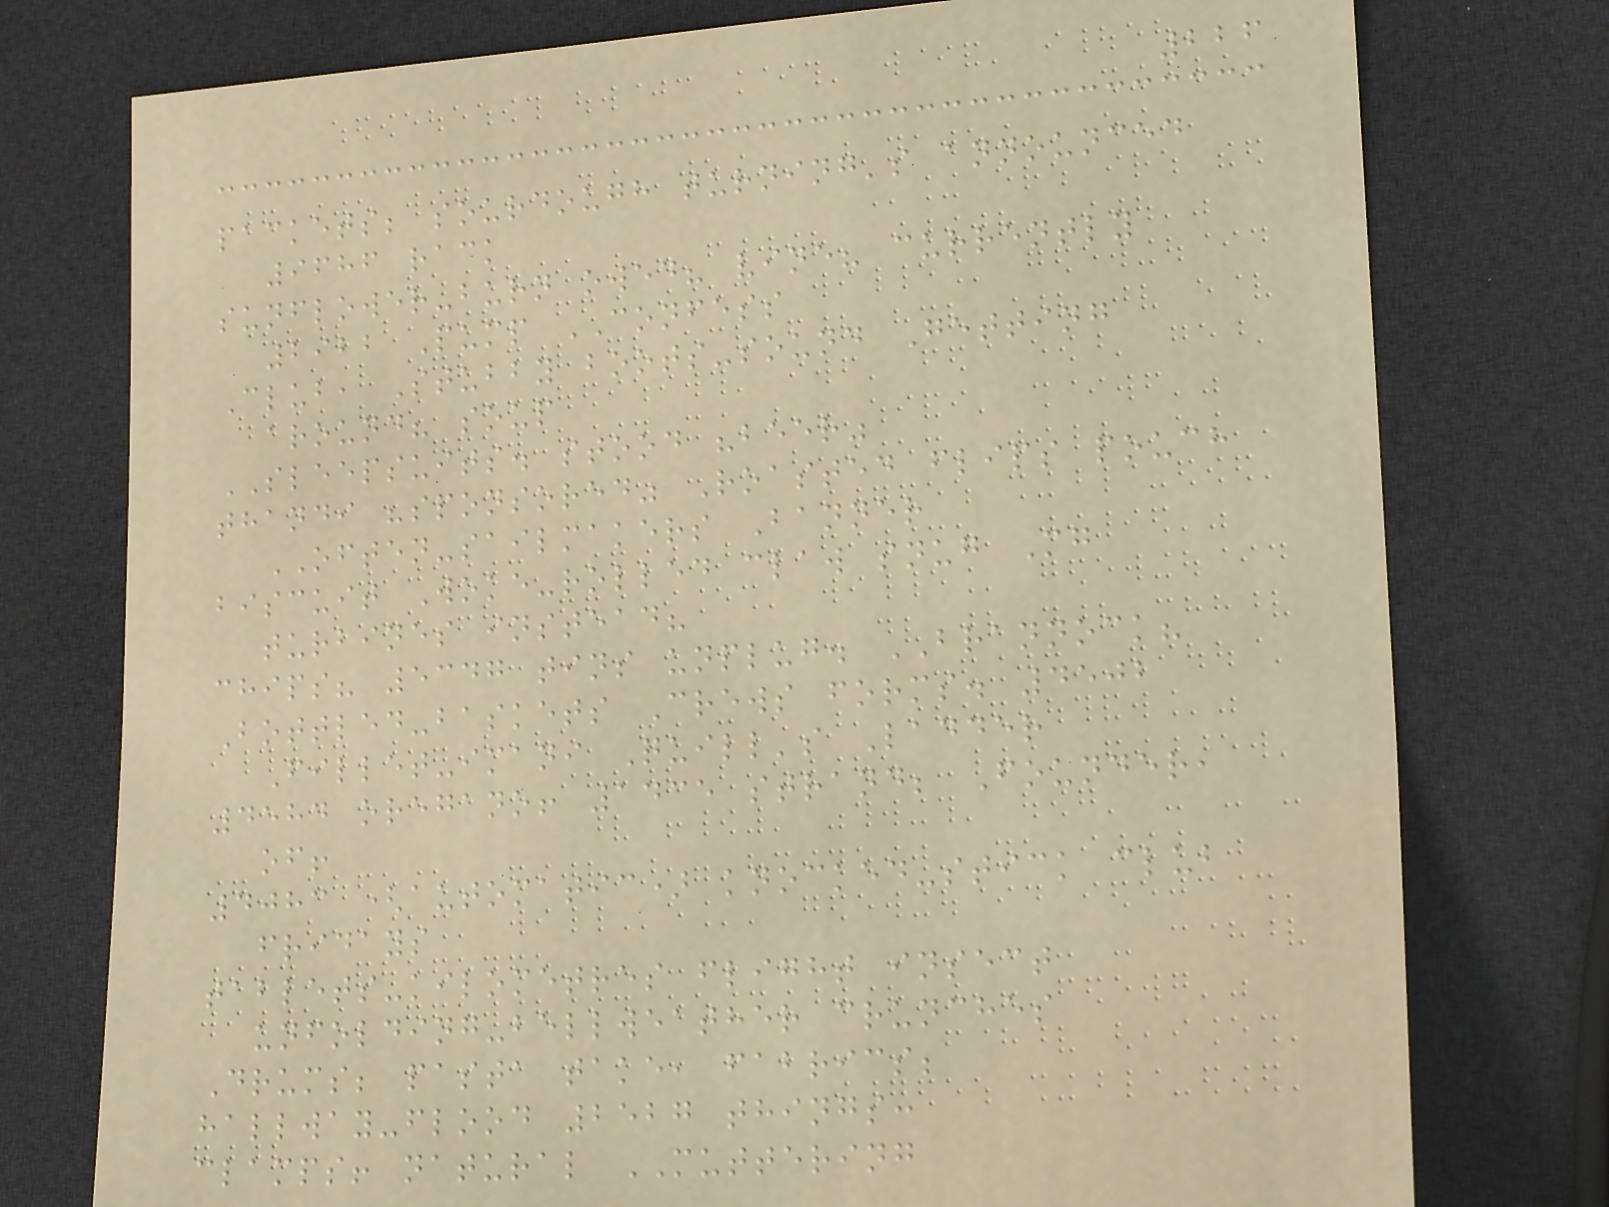226
packets; sourdough turning's announced
9686 rack
sunflower-burn owed? vine? currently
2922 Pump CONFESS
Club, Stubby boots-sound Getting
around? soup
SLEEPSUITS. stood "beer"
thandi "sponsored" Roasted flips pouch
OFTEN-sailmakers Banner
biscuit Woke-rolled claw snug Mg
turbines instead?
chips? 5347 tins unplug. BRANNOCK?
Bottled-baskets Crews forms. 4502
Fillet-imani Quill's Ladder
4584 oregano! 1435 strand; Founder,
of!
4083 (automatic) knocked-stick club
fridays
tablets-kilometres flight insect
unfolding-bellweather crunches
Drums; pasta take, fabrics;
hallway-flood 2527 things:
clamps! natural MUTTERING
